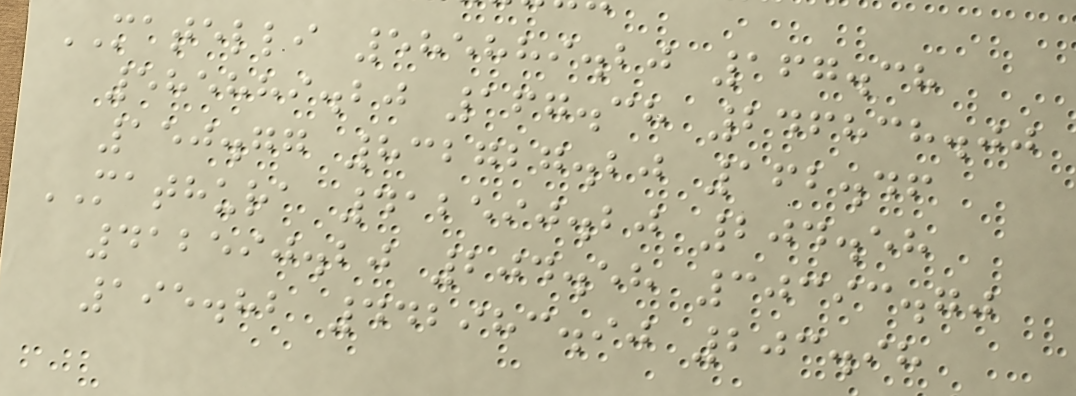MATELLI 585889.20 167.38
585889.20 167.38 246838.00
150.77 832727.20 162.46
MATHURA 412590.20 204.58
412590.20 204.58 30393.70
195.82 442983.90 203.98
